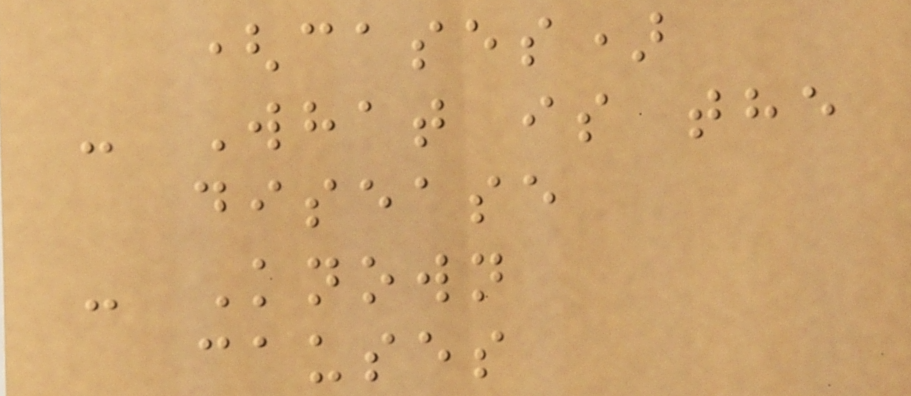(cases)
- What is the
disease
- Known
causes
